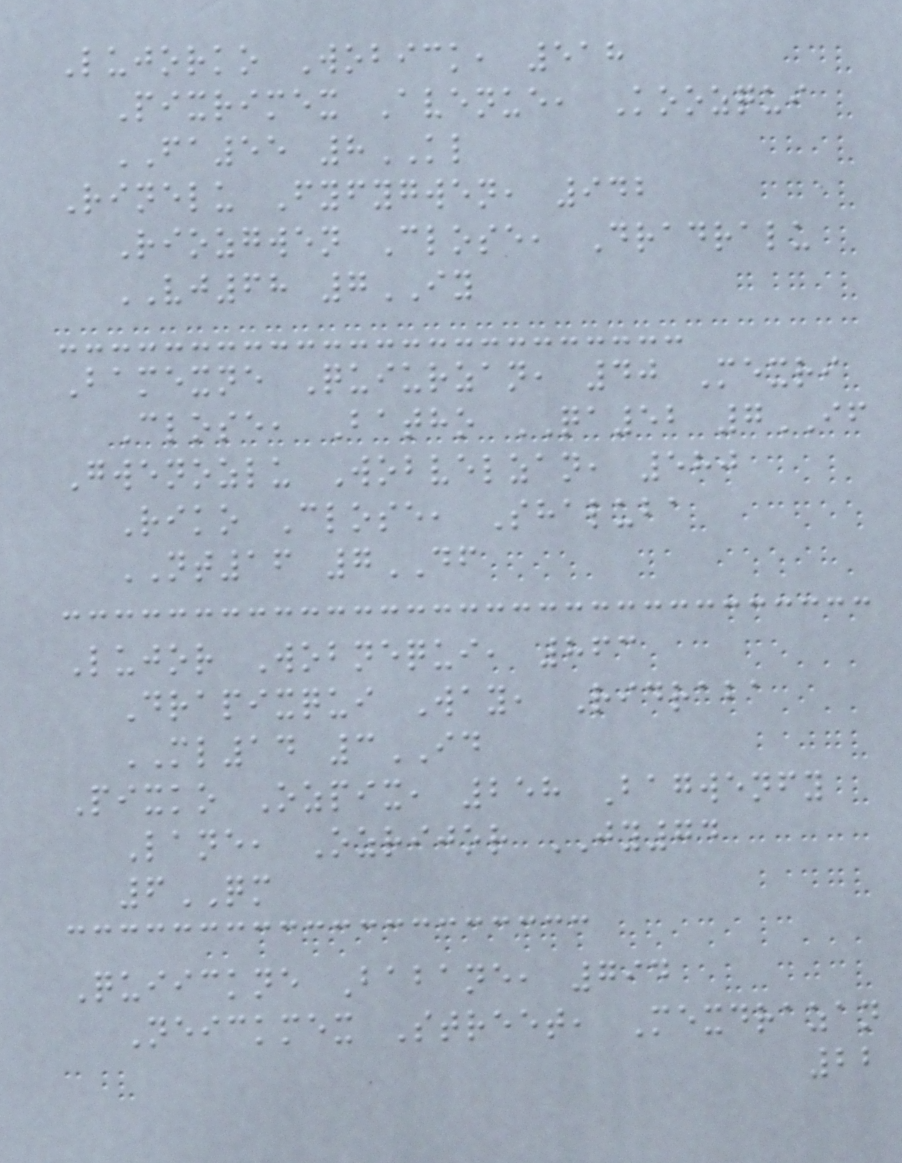Lujorko Wobick, 518
Pixrimex Avenue, Koozqui
FA55 8KL
Rinelu Fyfygwen, 942
Riozgwen Close, Dradralu
VJ68 7IY
Bamexne Quiurzan, 40 Mexri
Close, Batho QA52 7IF
Gwenozlu Wobvelzan, 580
Riko Close, Shaluba
NT16 7DF
Lujor Wobnequi, 863
Drapixqui Way, Ridraba
ML14 3ID
Pixko Ozpix, 258 Bagwenfy
Lane, Ozrijor JY74
6QM
Quiickne Babane, 794
Neickmex Street, Mexdrazan
22
